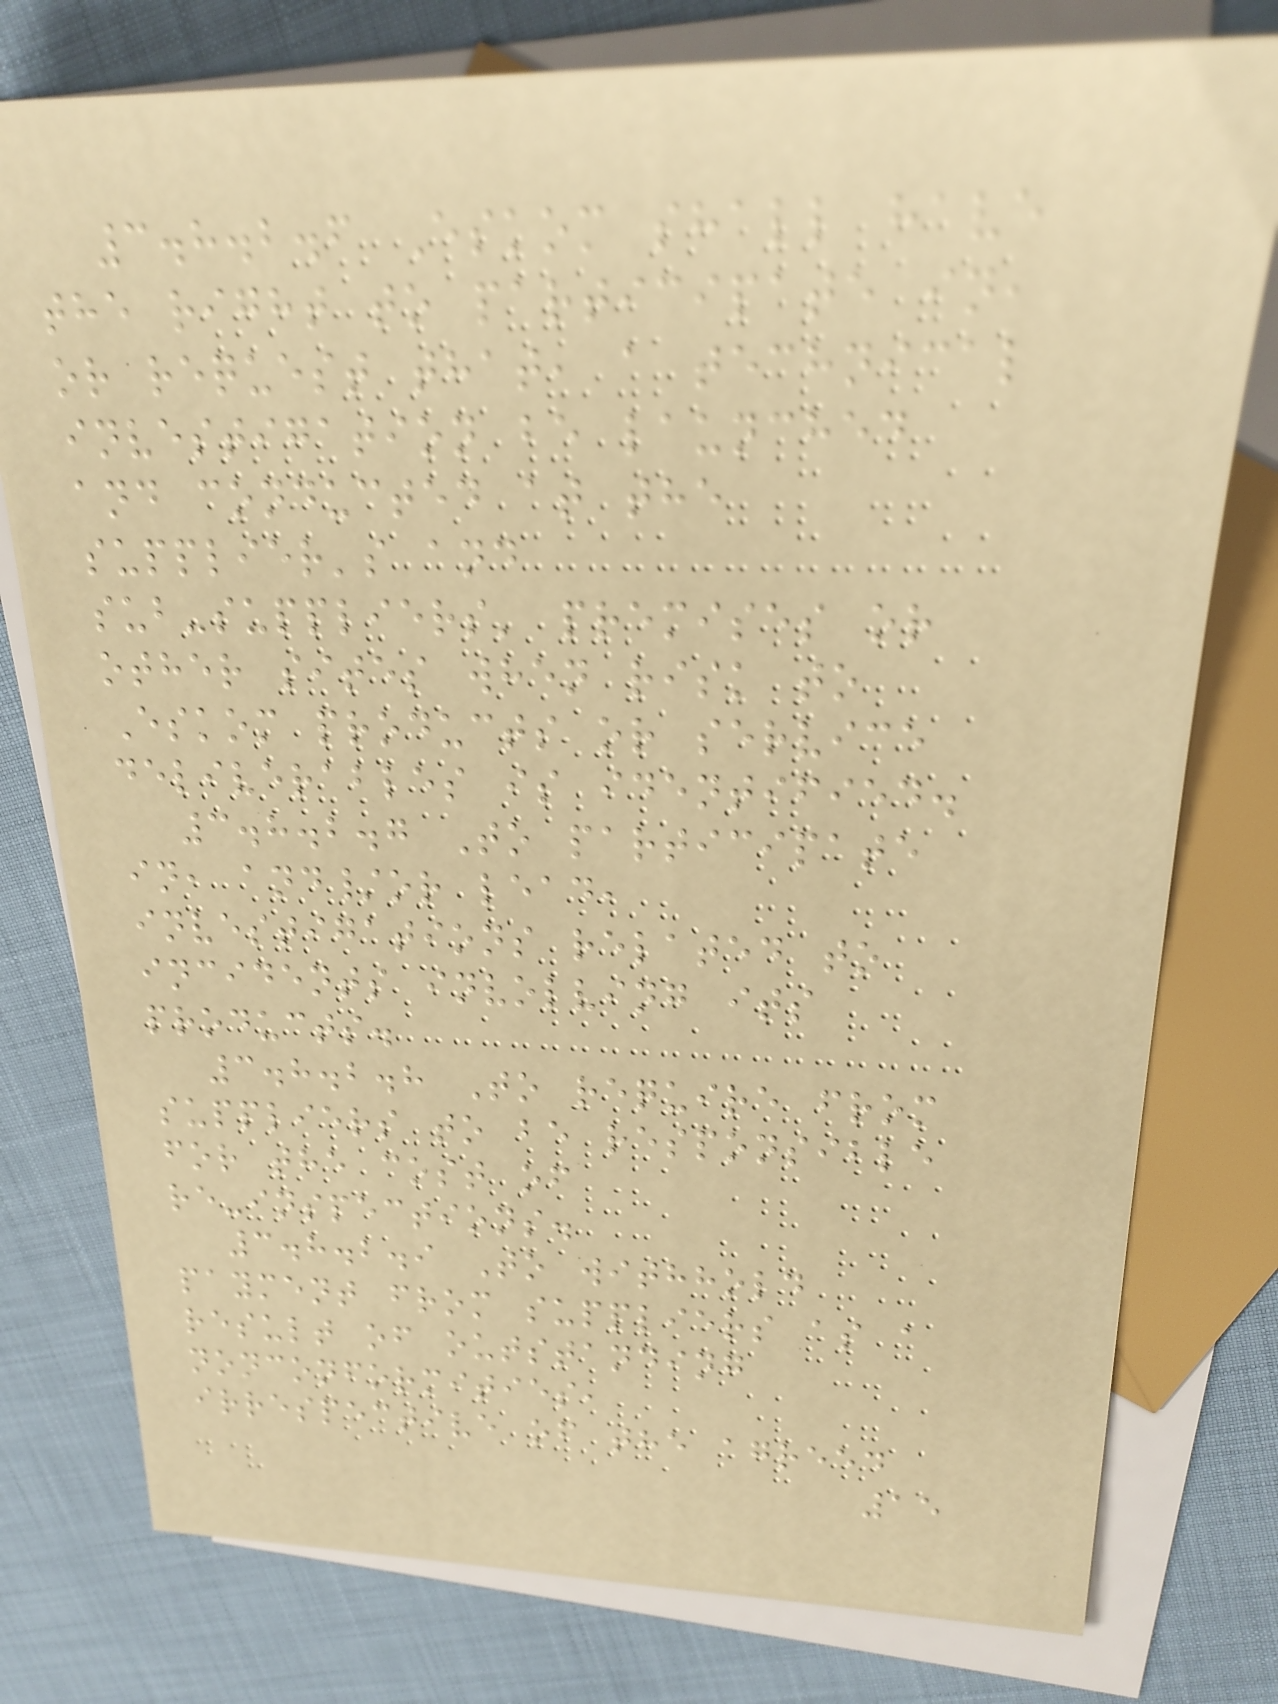3.8.2.6 Eskom shall have
the right to participate in,
or request that, a technical
investigation be launched
and conducted at the
supplier's and
sub-suppliers' premises or
other sites when risk to
Eskom products or service
deliverables is identified.
3.8.2.7 To participate
in, and/or lead,
investigations related to
incidents involving its
products.
3.8.2.8 To require from
suppliers to be responsible
for the cost of
re-inspections.
3.8.2.9 To withhold
payment from suppliers as a
result of outstanding
nonconformities,
irrespective of the agreed
15
